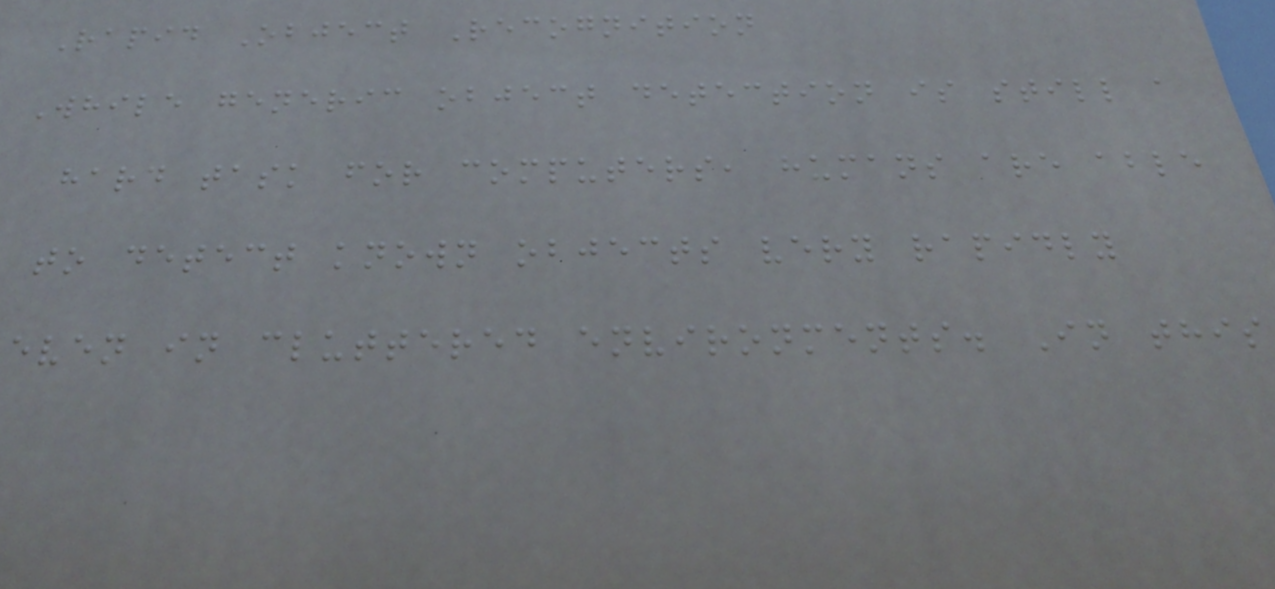Rapid Object Recognition
While generic object detection is still a
hard task for computers, humans are able
to detect known objects very rapidly
even in cluttered environments. In this
